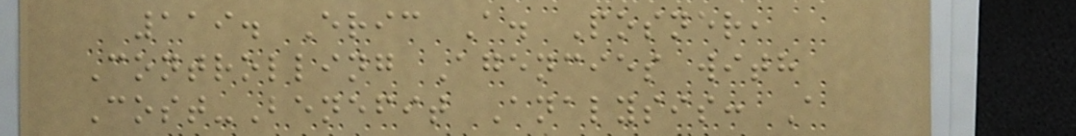119. Eric A. Posner,
Controlling Agencies with
Cost-Benefit Analysis: A
